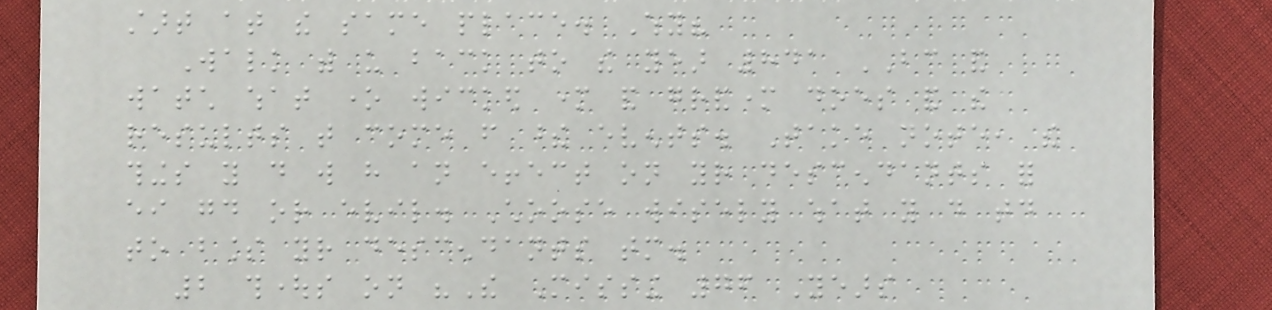start at the same place. Why?
Walk with us back to the year 841 BC and
watch what one wicked mother and grandmother does and the
results that come from these events. Take note, the
things you do will have an effect on your descendants for
either good or evil. Choose wisely what you do today
to bless your descendants tomorrow.
2 thoughts on "The Missing 76 Years
